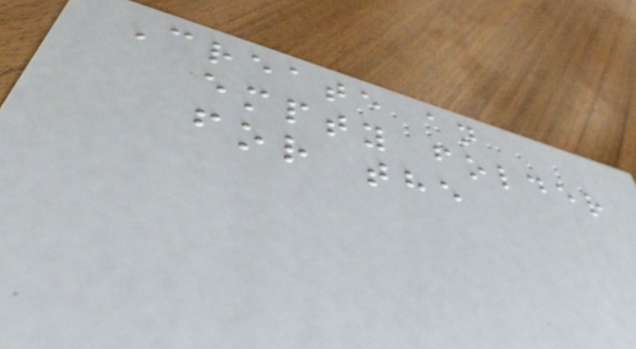Create an
empty folder
for the
